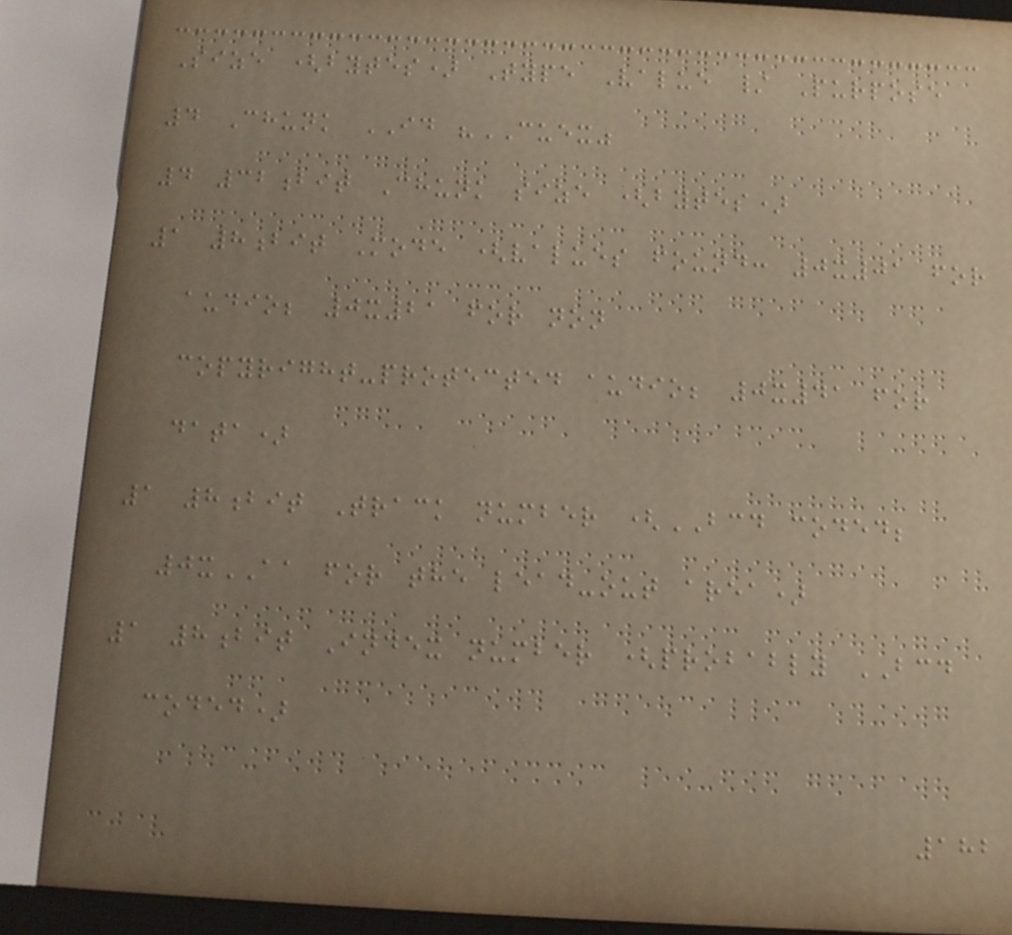Size (bytes) Type Value / Purpose
4 Chunk ID "CUEX"
4 32bit Chunk size (bytes)
1 8bit Mode (values found: 0x01 for
audio; 0x21 for non
copyright-protected audio; 0x41 for
data)
1 8bit Track number (BCD coded;
0xAA for the lead-out area)
1 8bit Index number (probably BCD
coded)
182
